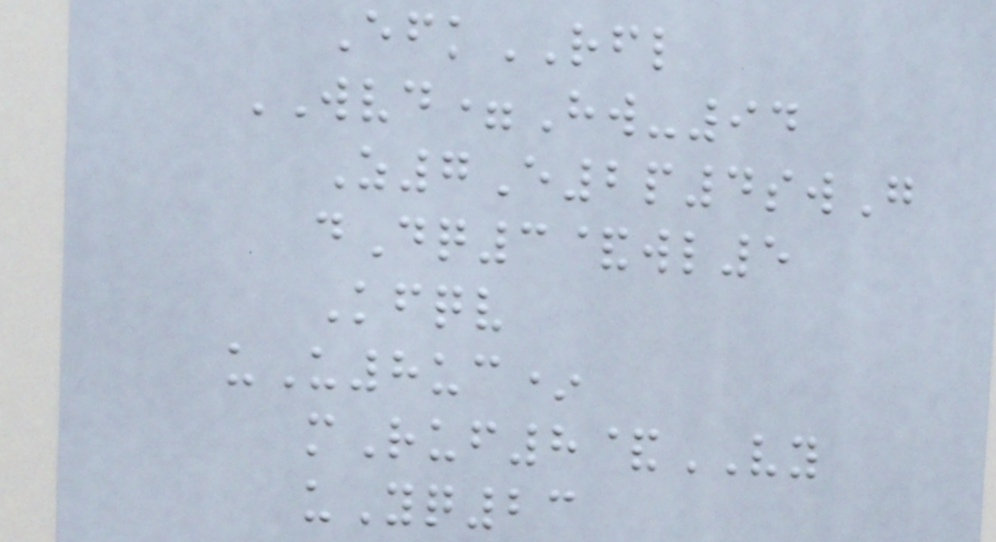EfkRFL
WVD=Hw-94
Z7E2p4swG
dDq3&wl5
Kfqv
uU8uc*
mRuf8&VY
uYq23
